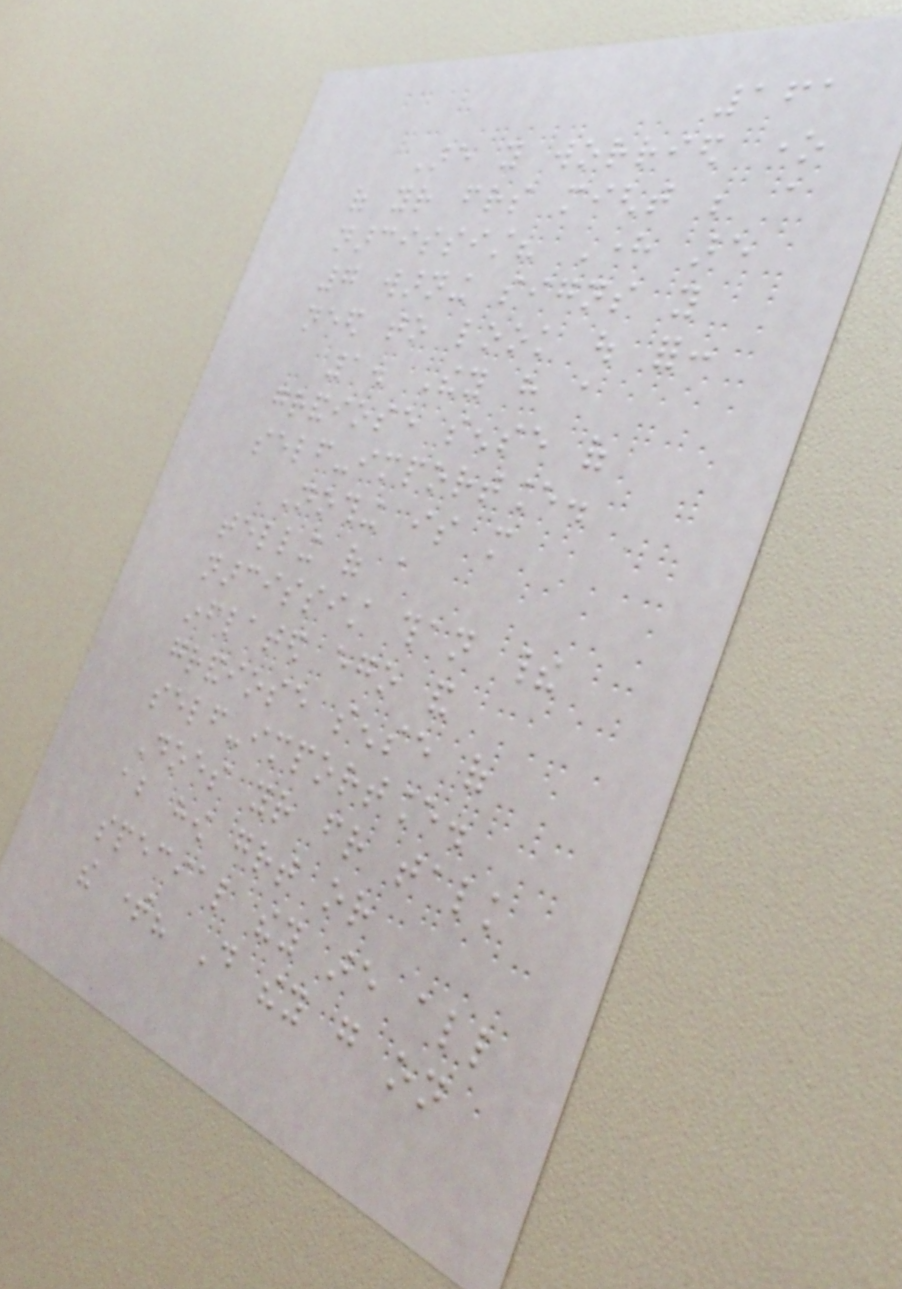161
Are you worried one
of your friends might be a
narcissist? Here are
7 warning signs you
need to look out for:
1. They have a
grandiose sense of
self-importance.
Nothing is more
telling of a
narcissist than their
inflated ego and
grandiose sense of
self-importance.
Does your friend talk
about how great or
special they are all
the time? Do they go on
